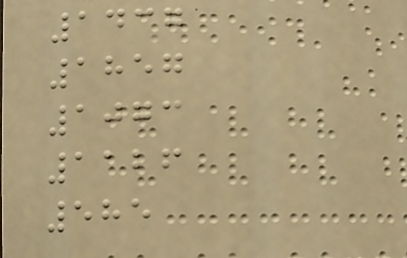1437
1857
1073
1126
585
